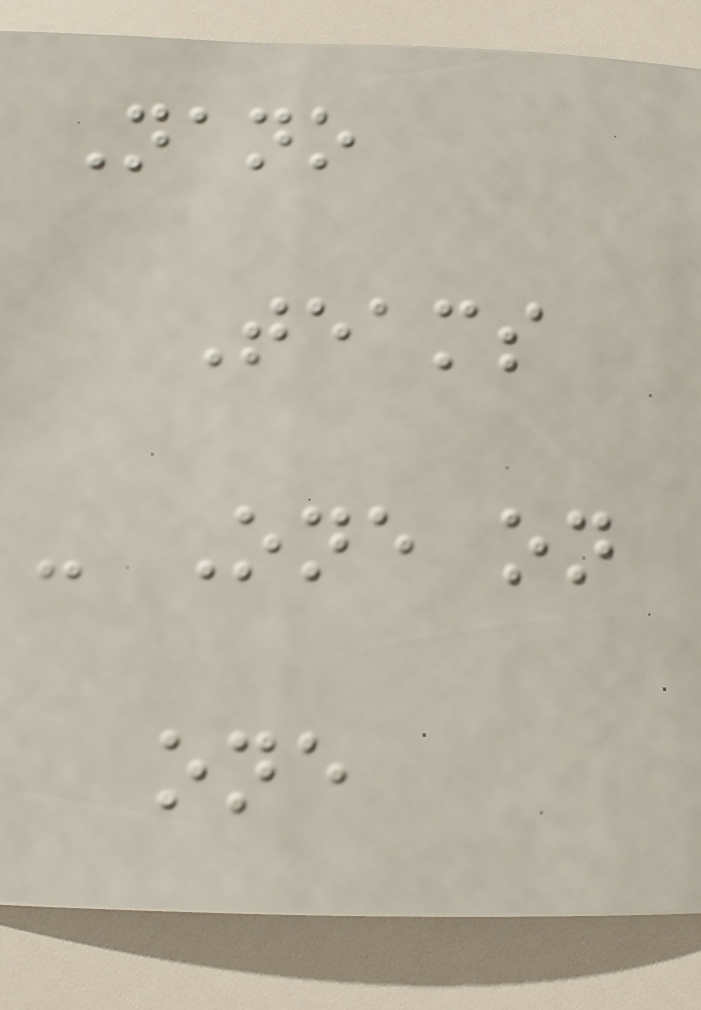Nano
Teams
- One on
one
